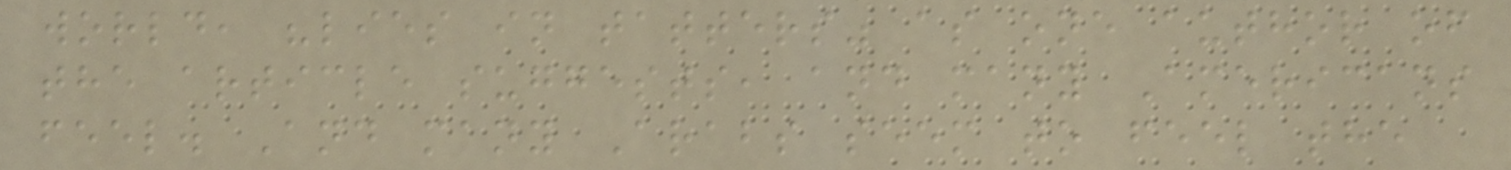world, "lies in tatters" as one author of
the article suggests, and many Americans
feel. And many Arabs seem to feel the
